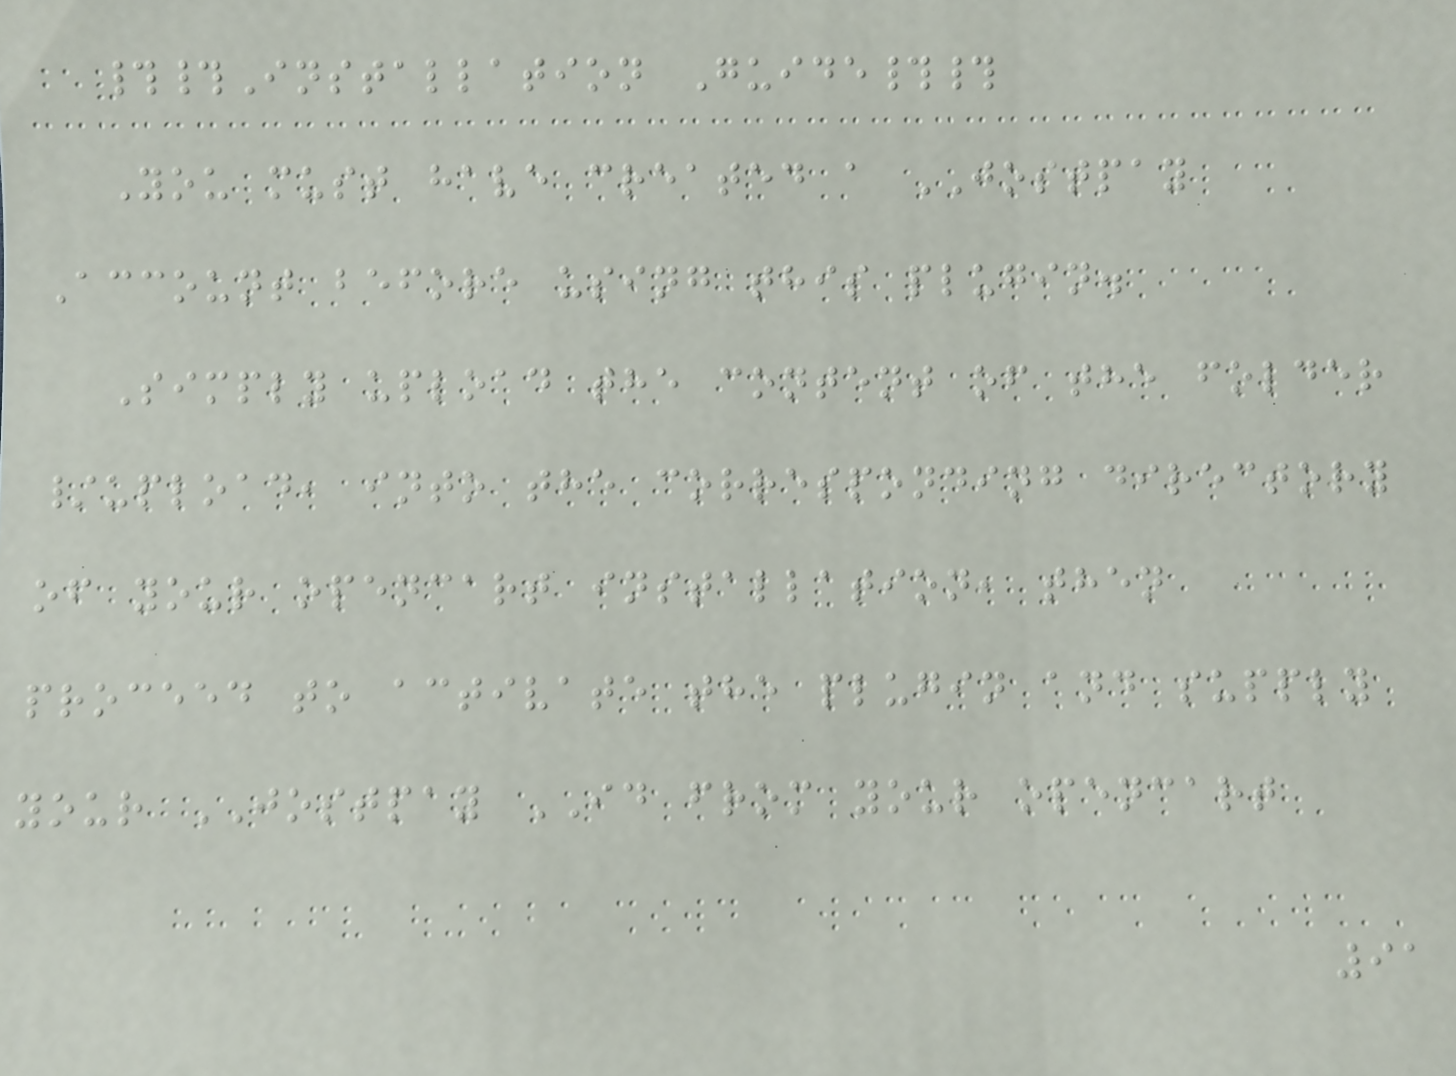##Installation Guide##
You must have created a JOSTPAY
Account before using this plugin.
Simply upload the content of the folder
/upload, into the corresponding directory
of your opencart installation, then
proceed to activate the plugin and supply
your JOSTPAY ID from your opencart
91
